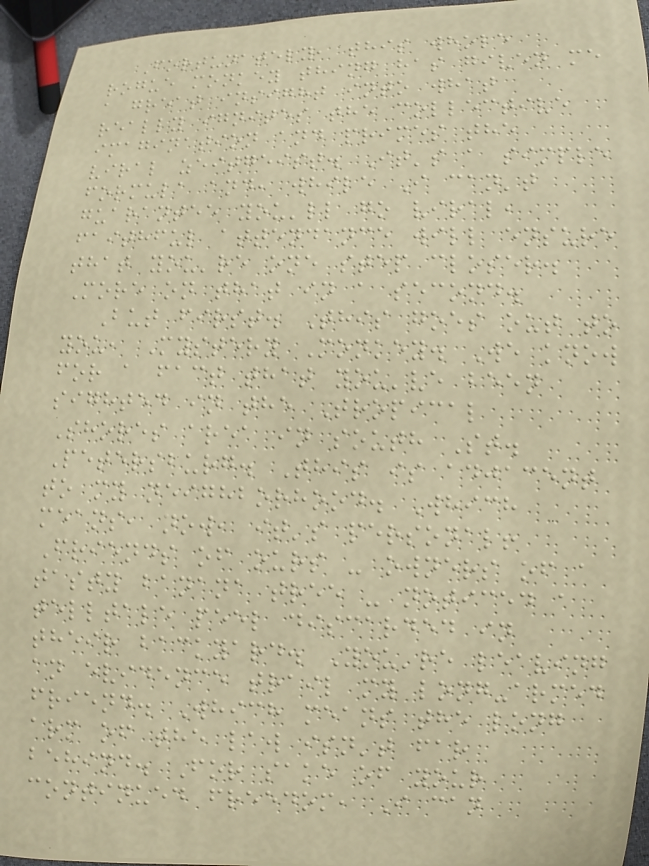Fortunately, this whole
rogue monkey thing has given me
a great insight into what
really ignites the collective
imagination and primes the
viral zeitgeist. It's a simple
formula and, while I can't
guarantee you'll go viral,
faithful attendance will ensure
that you're one step closer.
More on that in a second.
But first. This goes out to
you, Mystery Monkey. We know
for a fact that you've been
sighted in the Tropical
Shores area in south St.
Petersburg. This is adjacent
to my neighborhood. Which
means, now, it's personal!
Friends of ours - owners of a
tasty banana tree - noticed a
telltale peel discarded in
their backyard. You're leaving
an evidence trail my long-armed
friend. Which means the long
arm of the law isn't far
behind. For sake of your
continued freedom, I can
